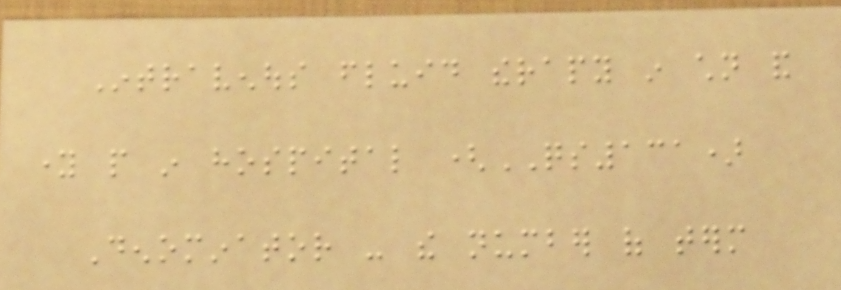Intravenous fluid therapy in children and
young people in hospital (QS131)
Denominator - the number of term
